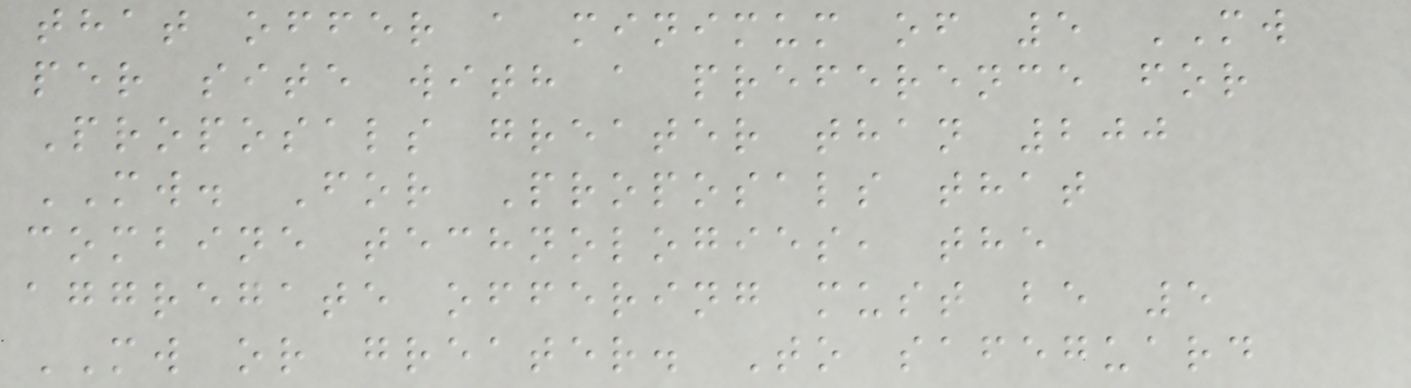that offer a minimum of 5 MW
per site with a preference for
Proposals greater than 200
MW. For Proposals that
combine technologies, the
aggregate offering must be 5
MW or greater. To safeguard
